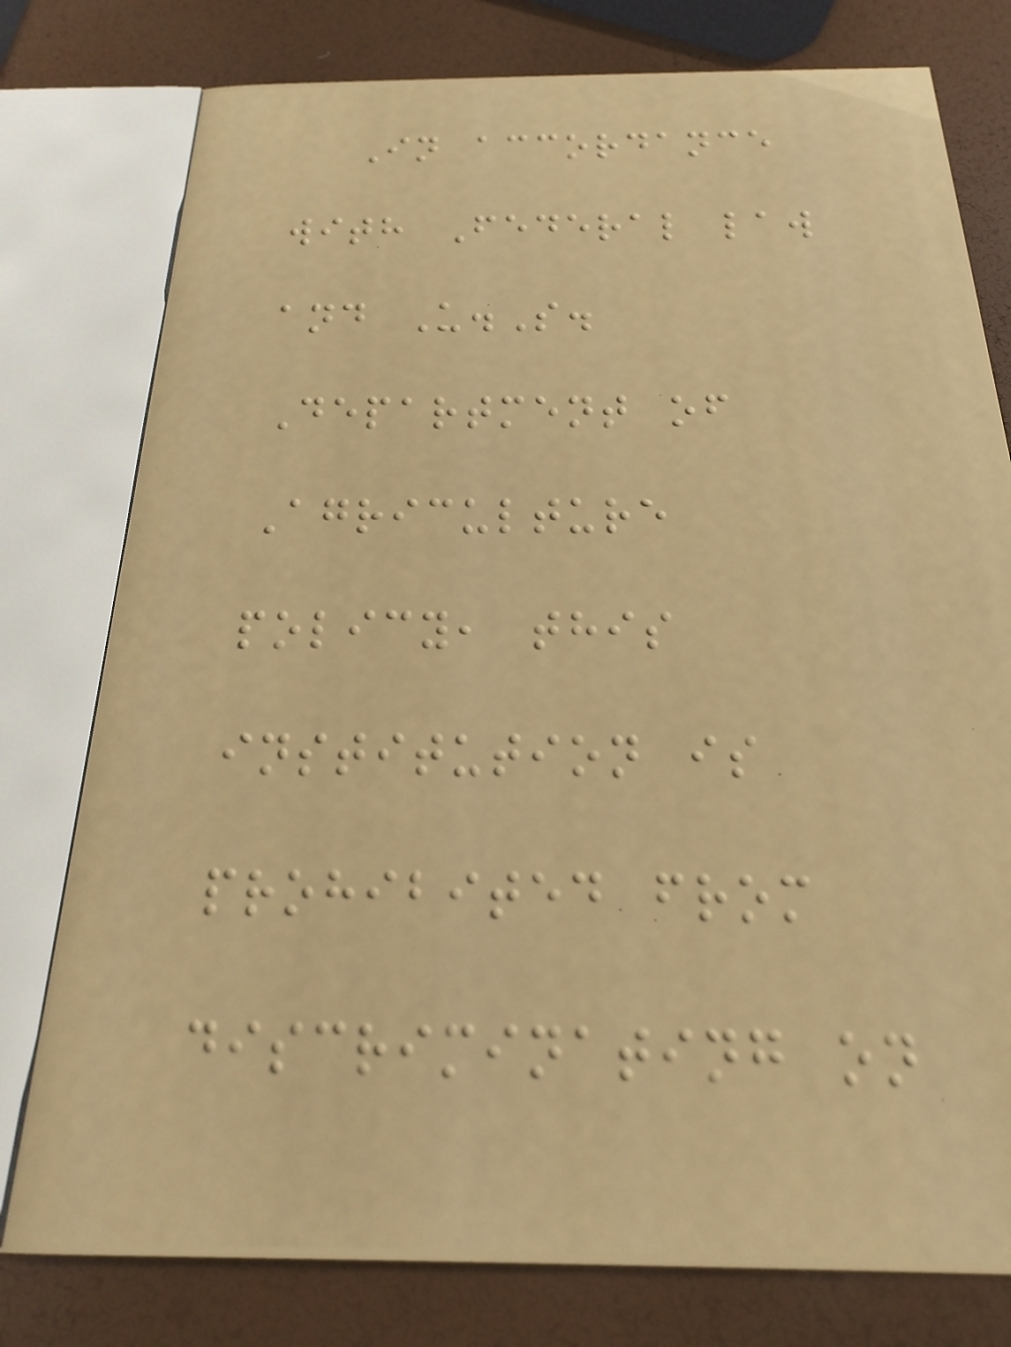In accordance
with Federal law
and U.S.
Department of
Agriculture
policy, this
institution is
prohibited from
discriminating on
